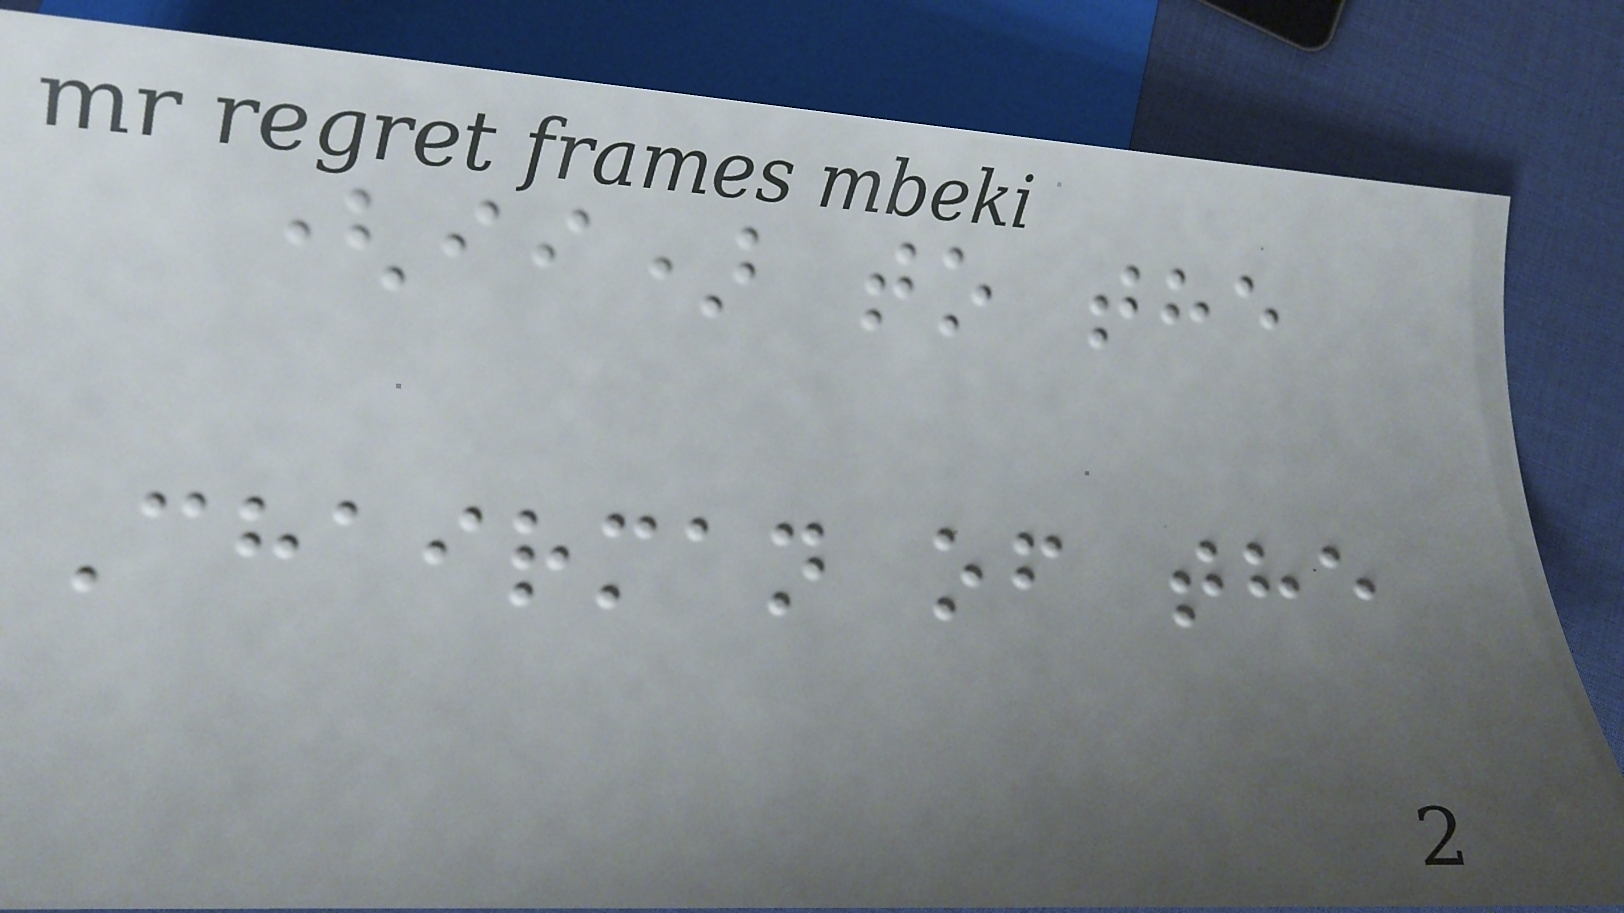(ii) to the
Chairman of the
